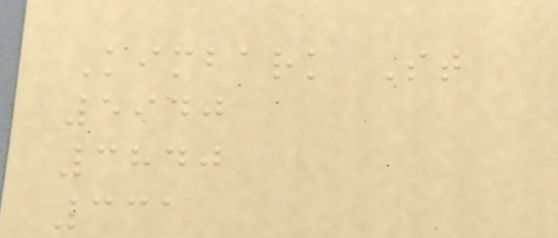Kimbark St
5940
3840
331
